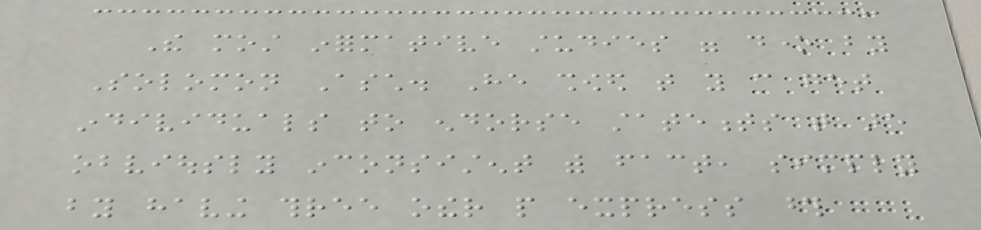The most informative studies were done by
Solomon Asch. He showed that you can get
individuals to endorse statements that are
obviously inconsistent with fact, simply
by having three other people express those
